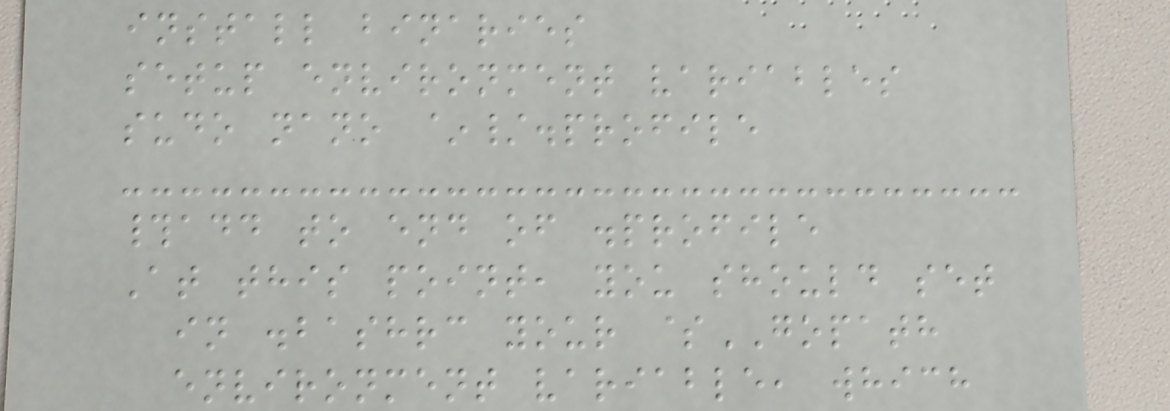install binaries
setup environment variables
sudo nano ~/.profile
#add to end of .profile
At this point, you should set
in .bashrc your $GOPATH
environment variable, which
